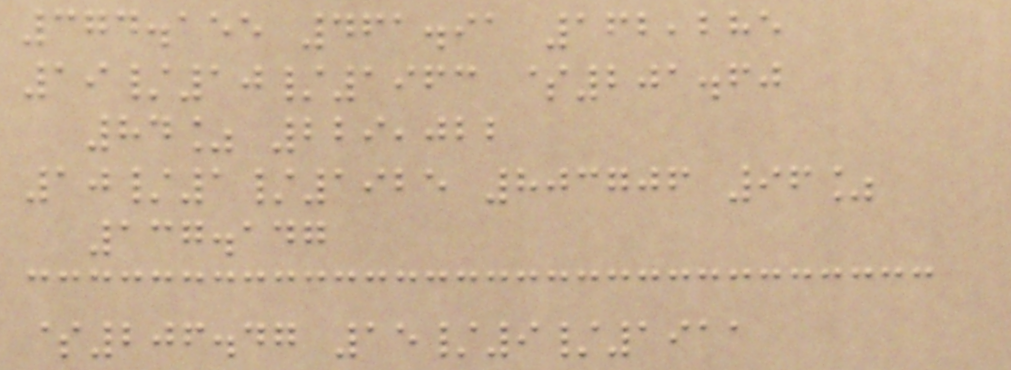374.155 461.91 162,285
19/10/1963 $201.60
84% 229,022
10/1/1925 803706 96%
137.147
$206.47 15/9/1911
